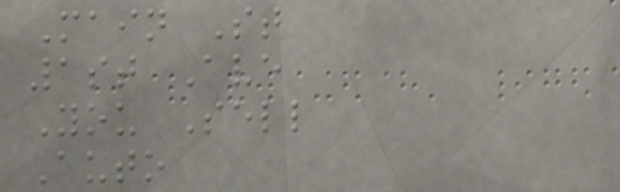Main St
1st Ave
You Sell
Auto
